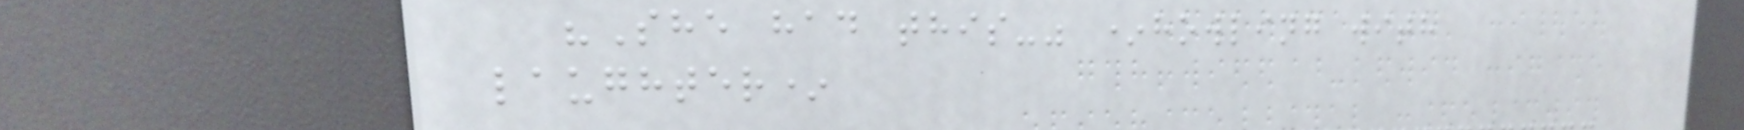"She had this-" *howling with
laughter*
